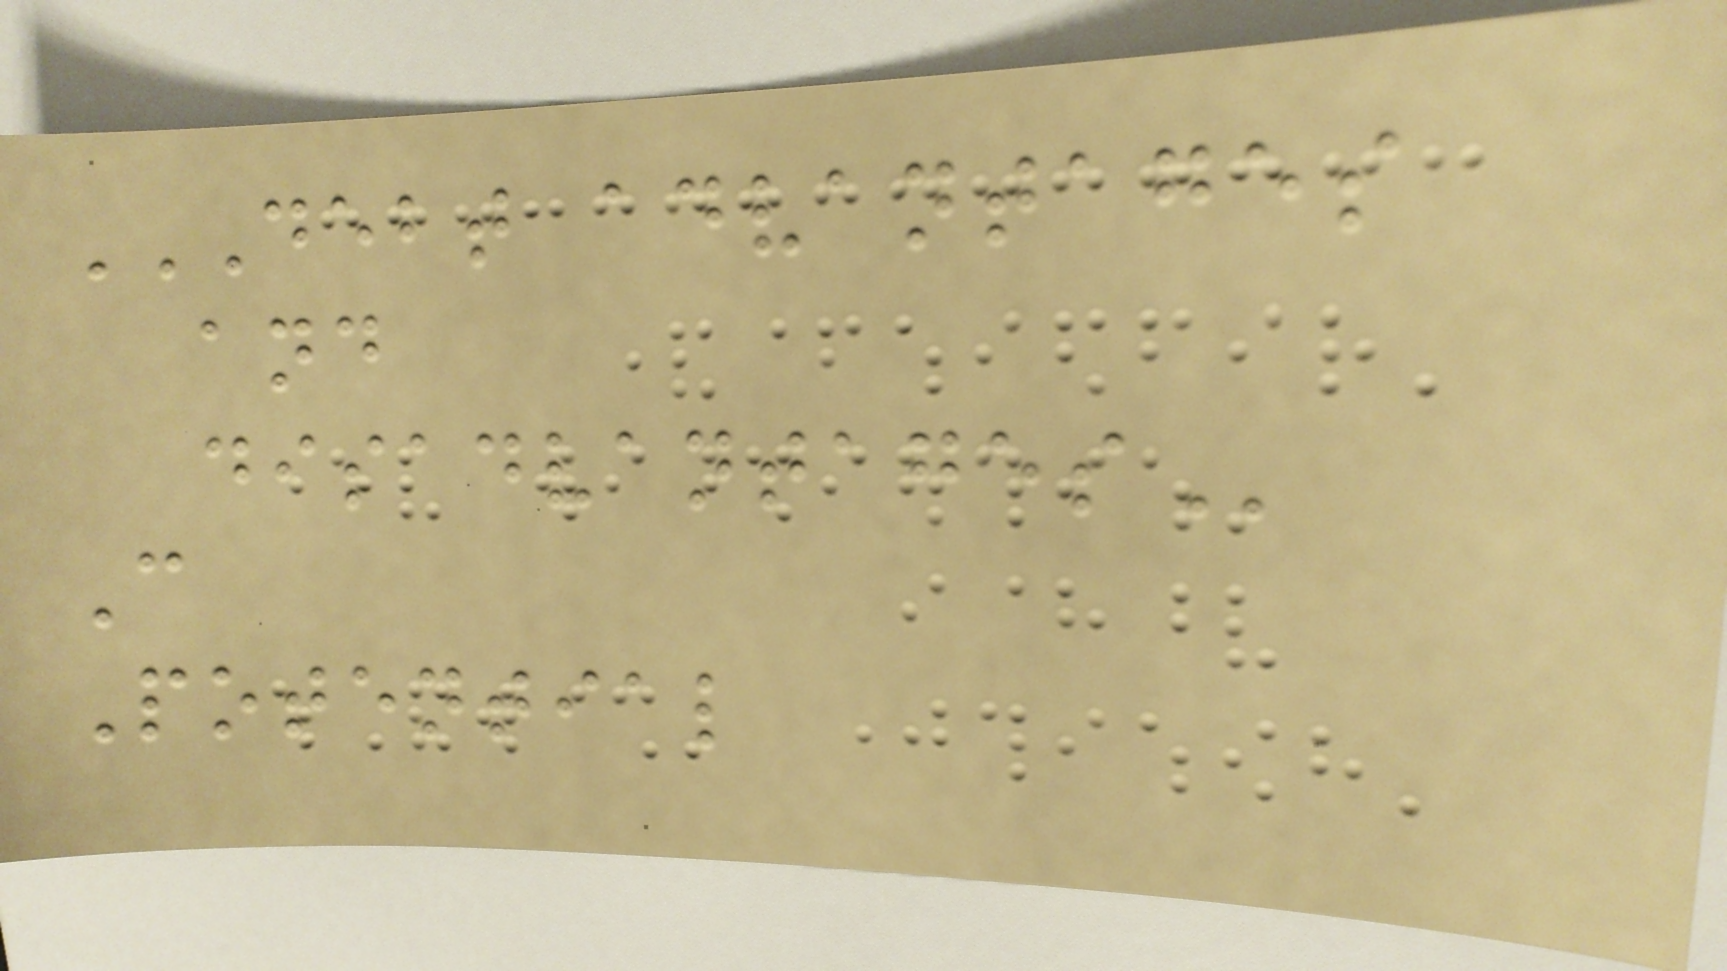DEBT ADVANTAGES
AND
DISADVANTAGES
C
Potential
